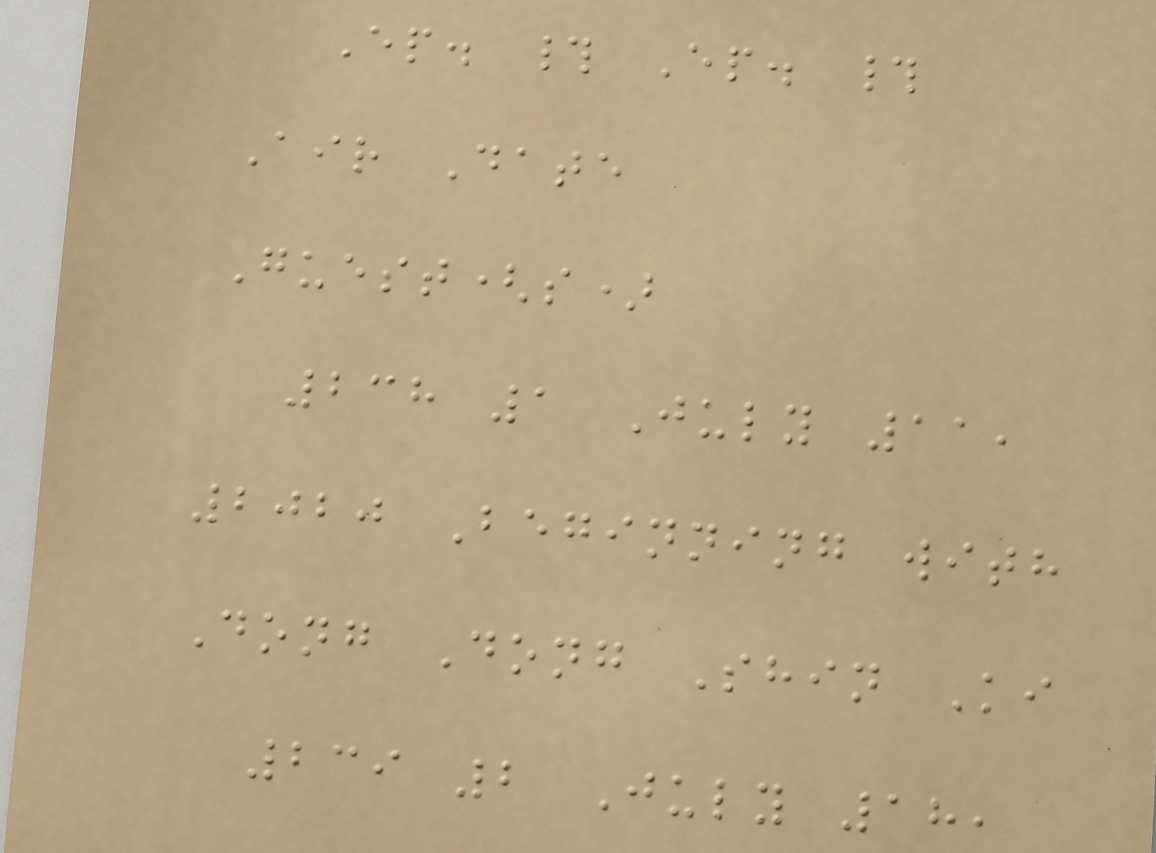Ep. # Ep. #
Air Date
Guest(s)
238 1 July 11,
2020 Beginning with
Dong Dong Shin Ki
239 2 July 18,
